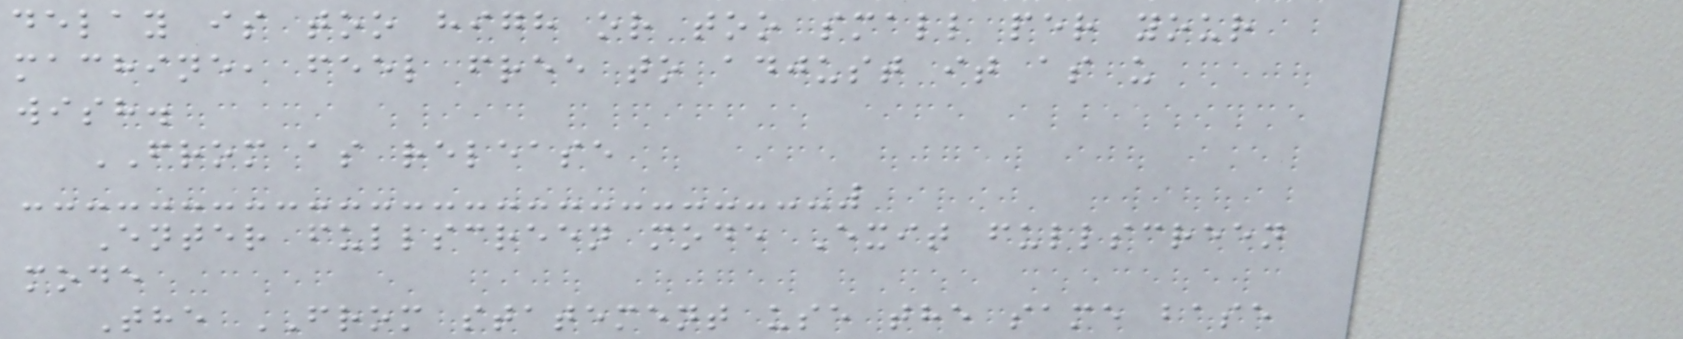delay is too high or too small per your
machine, feel free to adjust it as u
wish.
FROM as release
Enter fullscreen mode Exit fullscreen
mode
The FROM statement use the same base
